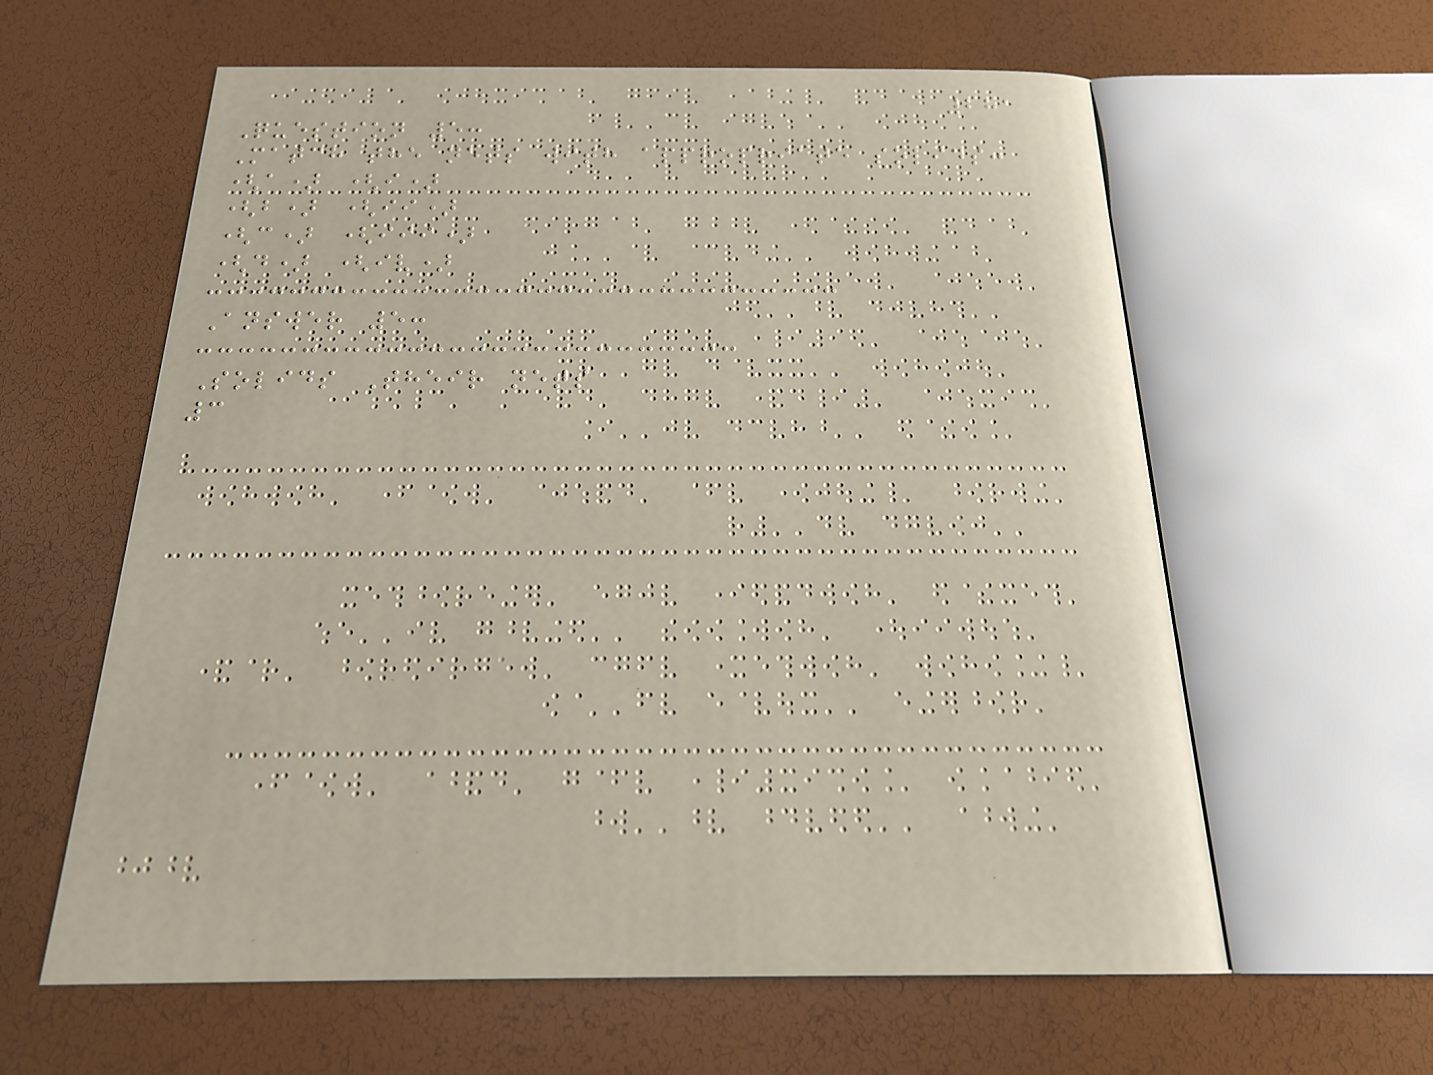281
Question 5:
Match the nets with appropriate solids:
(a) (i)
(b) (ii)
(c) (iii)
(d) (iv)
Answer 5:
Solids Their nets
3
